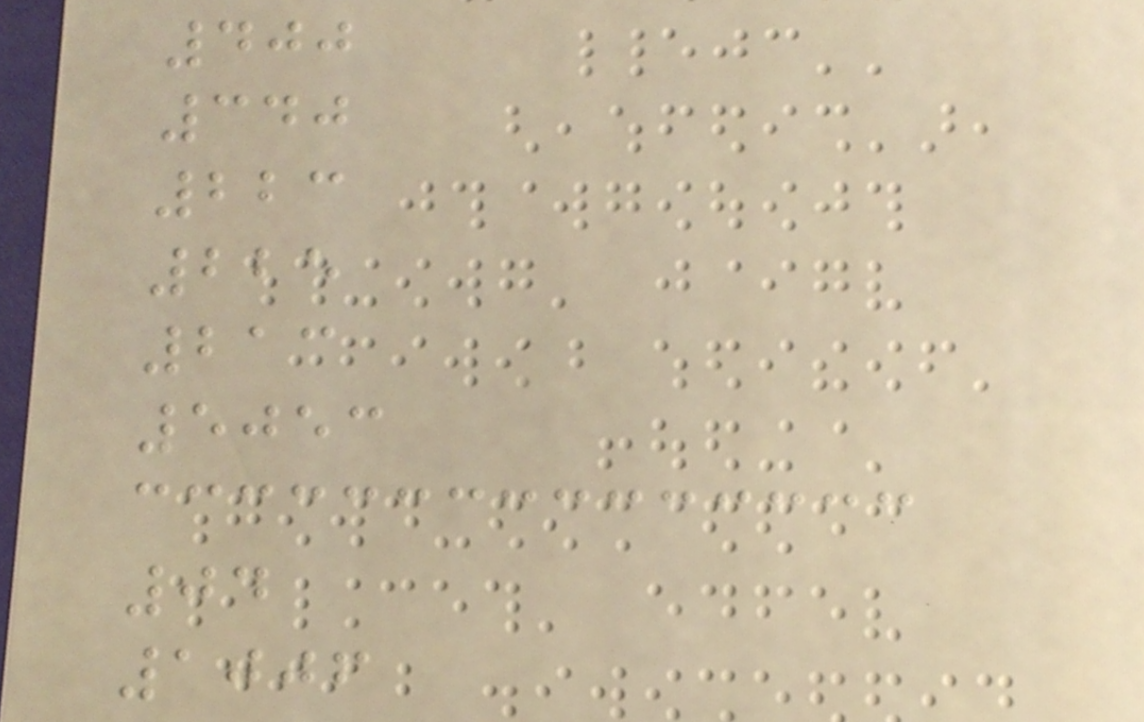400
340
223
225
213
5053
04
1006
